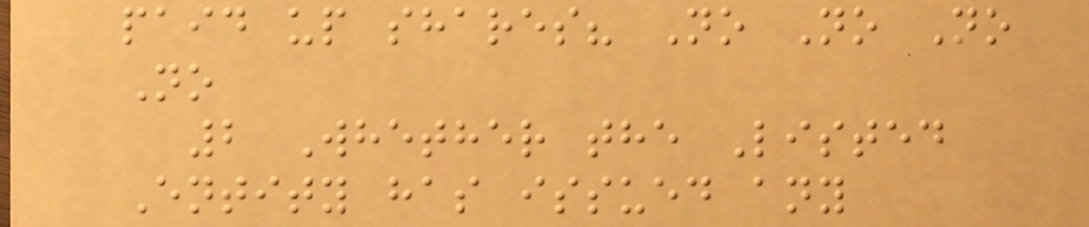paid up shares? No No No
No
2 Whether the Listed
Entity has issued any
